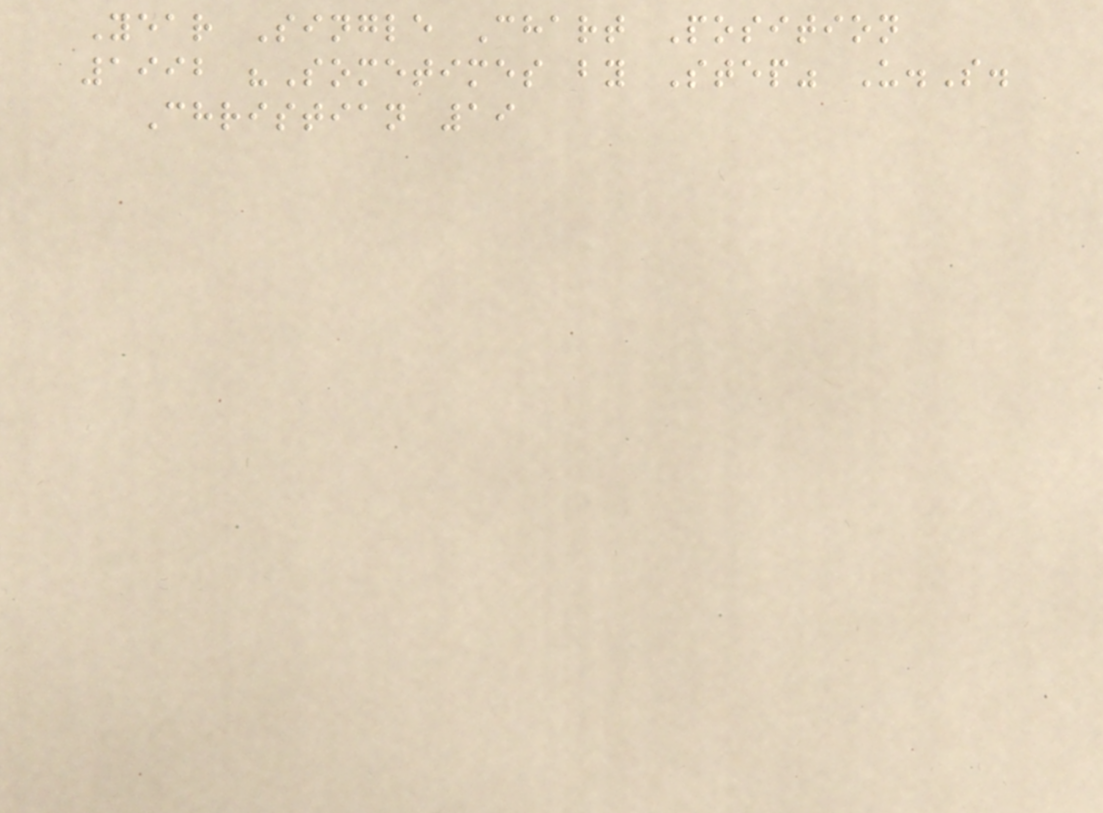Year Single Chart Position
1992 "Sometimes by Step" U.S.
Christian 19
